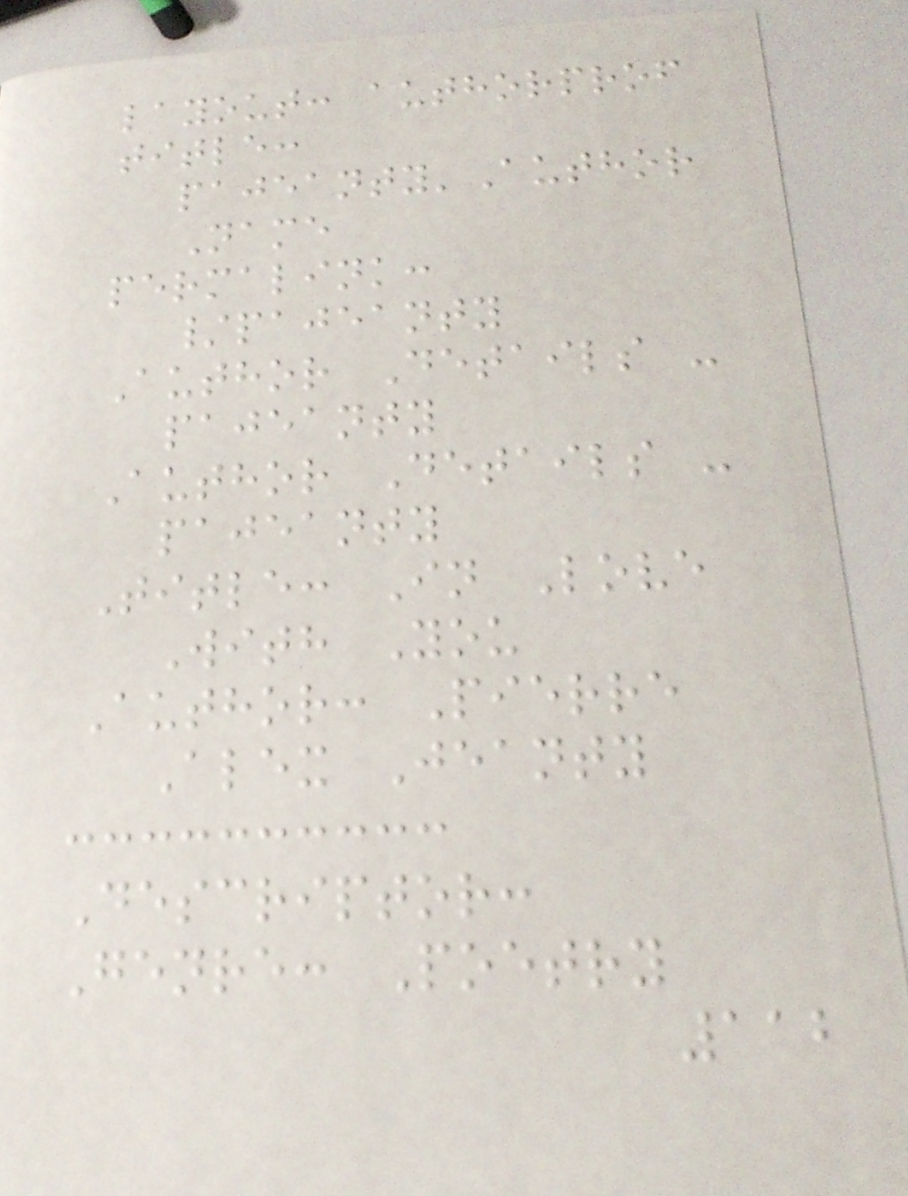layout: authorprof
title:
pajeanty'Author
Name
permalink:
/pajeanty
Author Details -
pajeanty
Author Details -
pajeanty
Title: In Love
With You
Author: Pierre
Alex Jeanty
Descriptor:
Genre: Poetry
112
